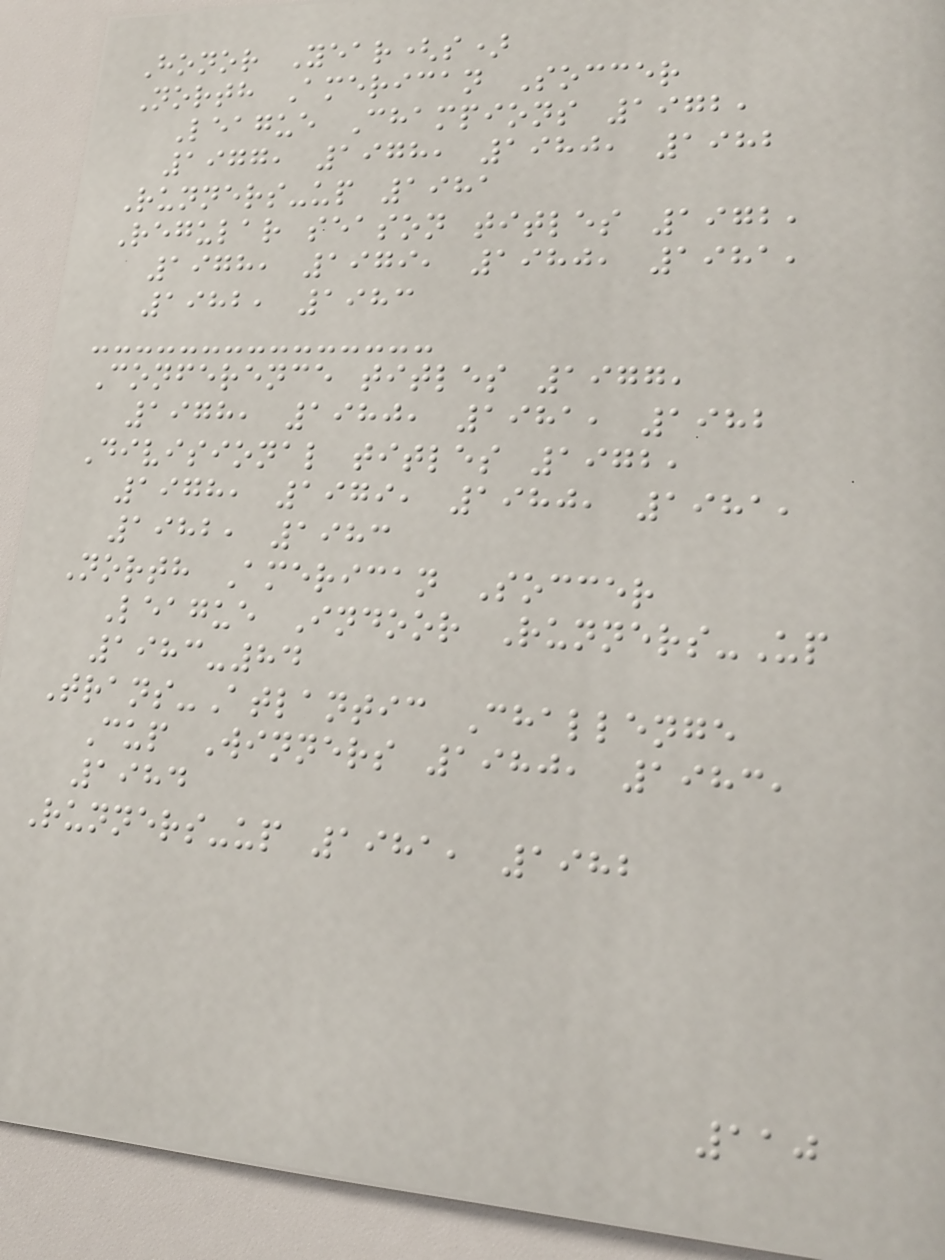Honor Year(s)
North American Soccer
League Champions 1972,
1977, 1978, 1980, 1982
Runners-up 1981
Regular season titles 1972,
1978, 1979, 1980, 1981,
1982, 1983
Conference titles 1977,
1978, 1980, 1981, 1982
Divisional titles 1972,
1978, 1979, 1980, 1981,
1982, 1983
North American Soccer
League Indoor Runners-Up
1983-84
Trans-Atlantic Challenge
Cup Winners 1980, 1983,
1984
Runners-up 1981, 1982
110
